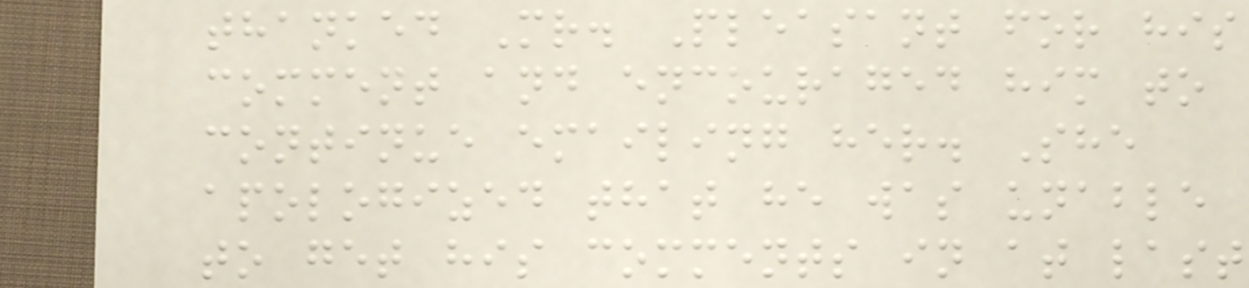thanked Mr. Pleasant for his
comment and encouraged him to
continue emailing her. She
apologized that he was unable
to get his comments in at last
